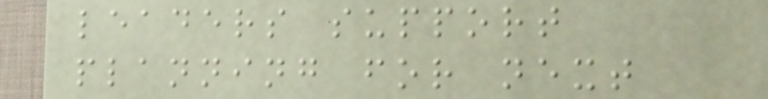leaders support
planning for next
